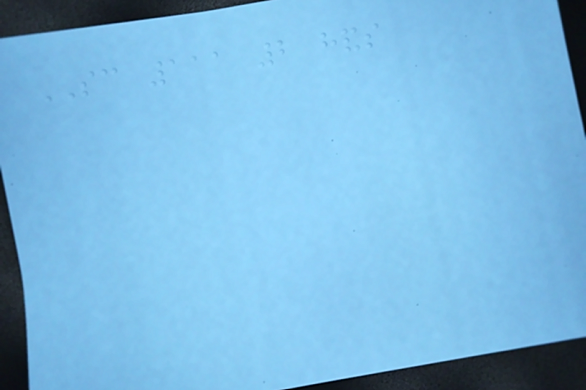SC 111 2 hands
